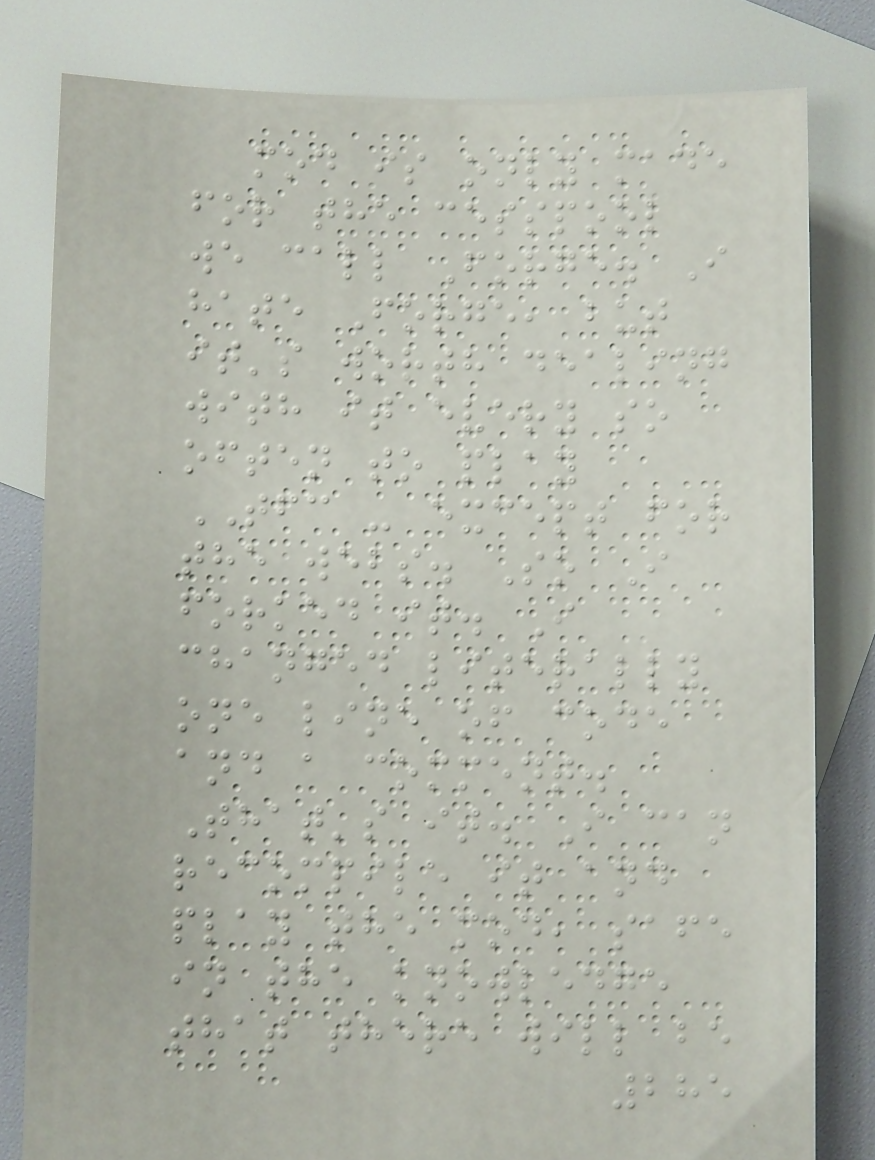mod is only made
for the cesspool
we call Forge. I
hate Forge, but
it's worth dealing
with it every so
often to play
TFC - except for
the webs. So I
forked it. I
changed literally
one line of code
and a comment.
That's it. I can
recompile it and
play the mod, safe
in the knowledge
that there will be
285
